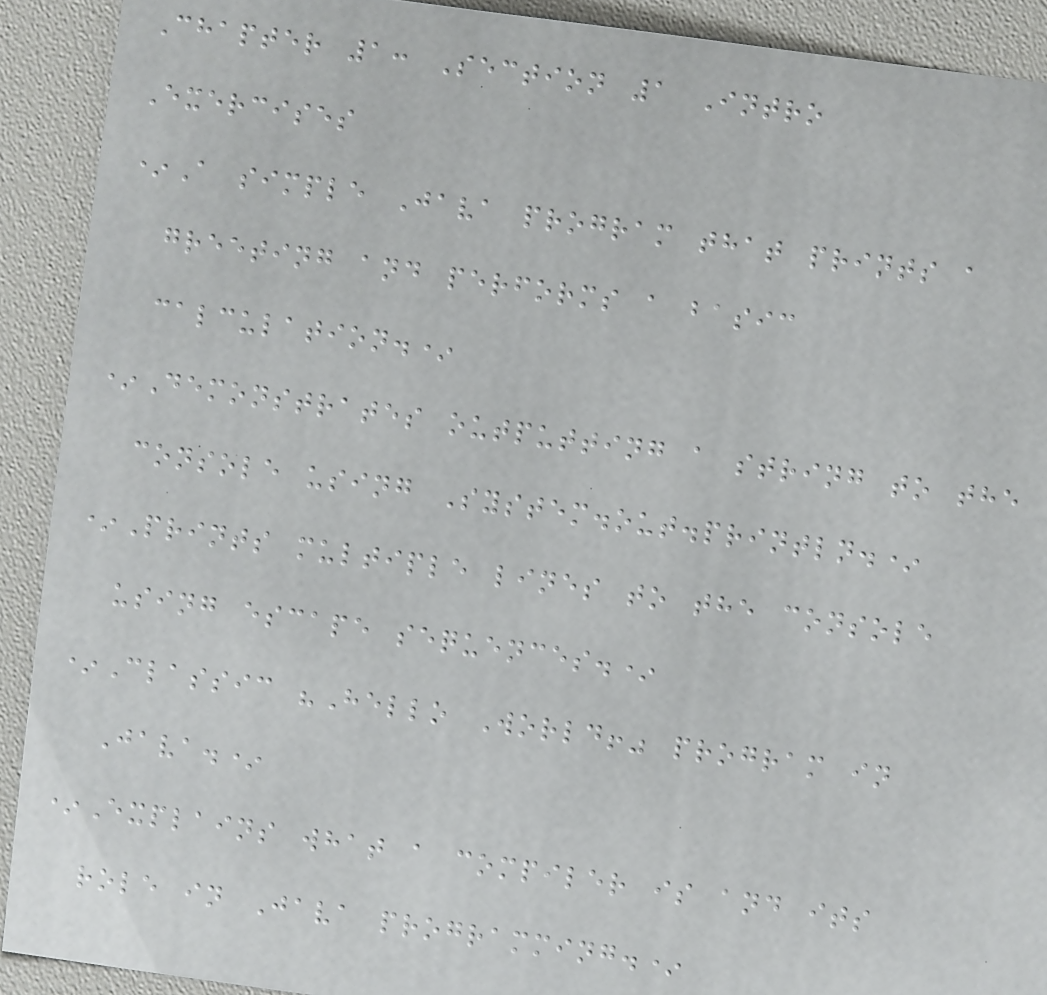Chapter 1: Section 1 Intro
Exercises
*A simple Java program that prints a
greeting and performs a basic
calculation.*
*Demonstrates outputting a string to the
console using System.out.println.*
*Prints multiple lines to the console
using escape sequences.*
*Classic "Hello World!" program in
Java.*
*Explains what a compiler is and its
role in Java programming.*
